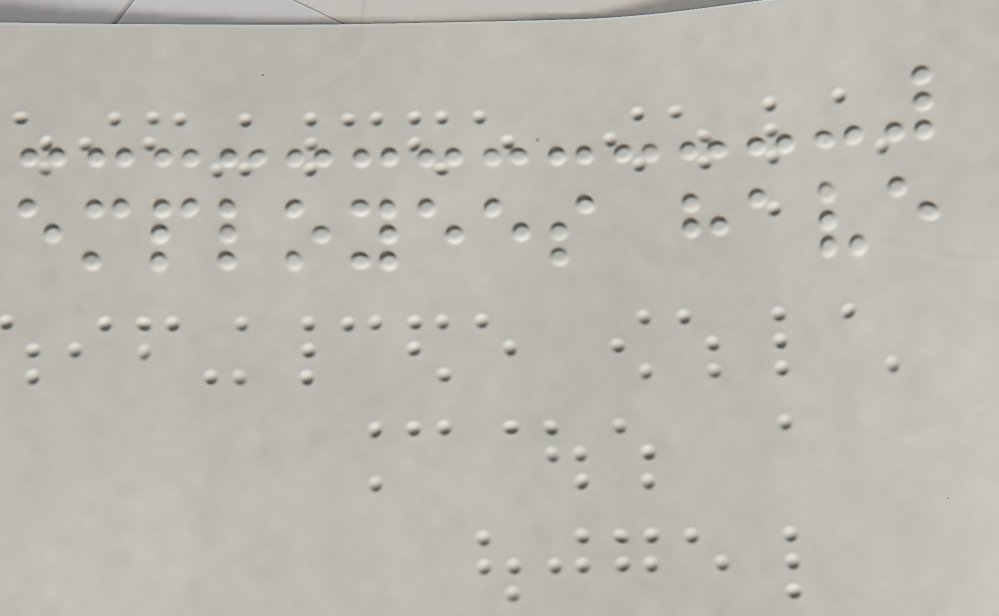employees have
